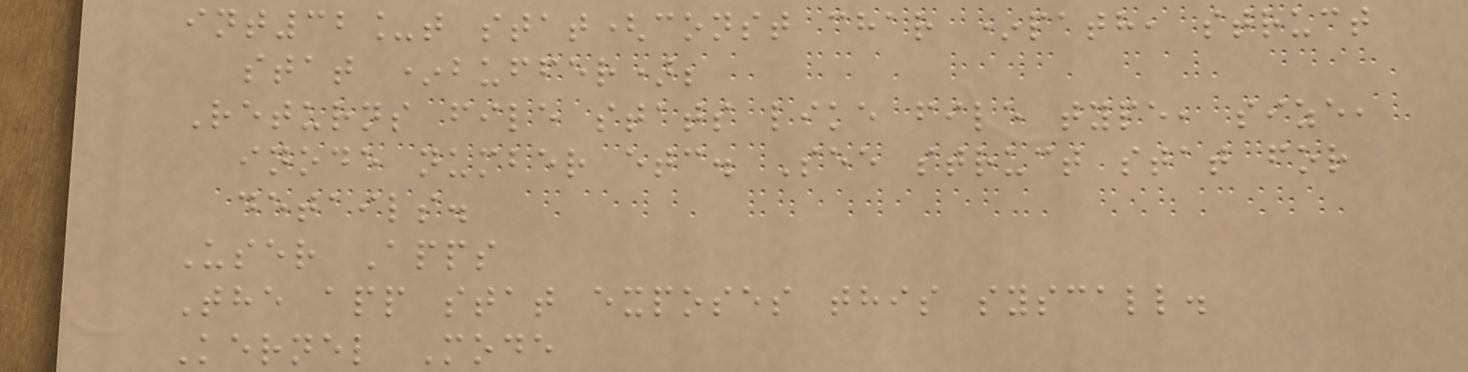int32_t stat(const char *path, struct
stat *buffer);
Returns file stats like file type, size,
inode number etc. See struct stat for
details.
User Apps
The app stat exposes this syscall.
Kernel Mode
